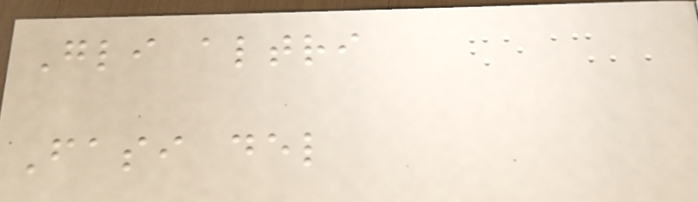Gli altri
Fasi del
